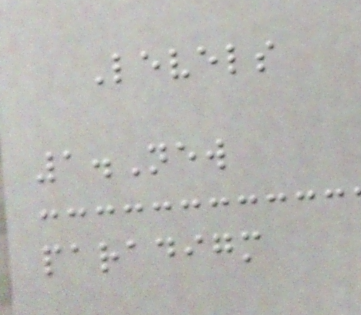Levels
1.New
paradigm
